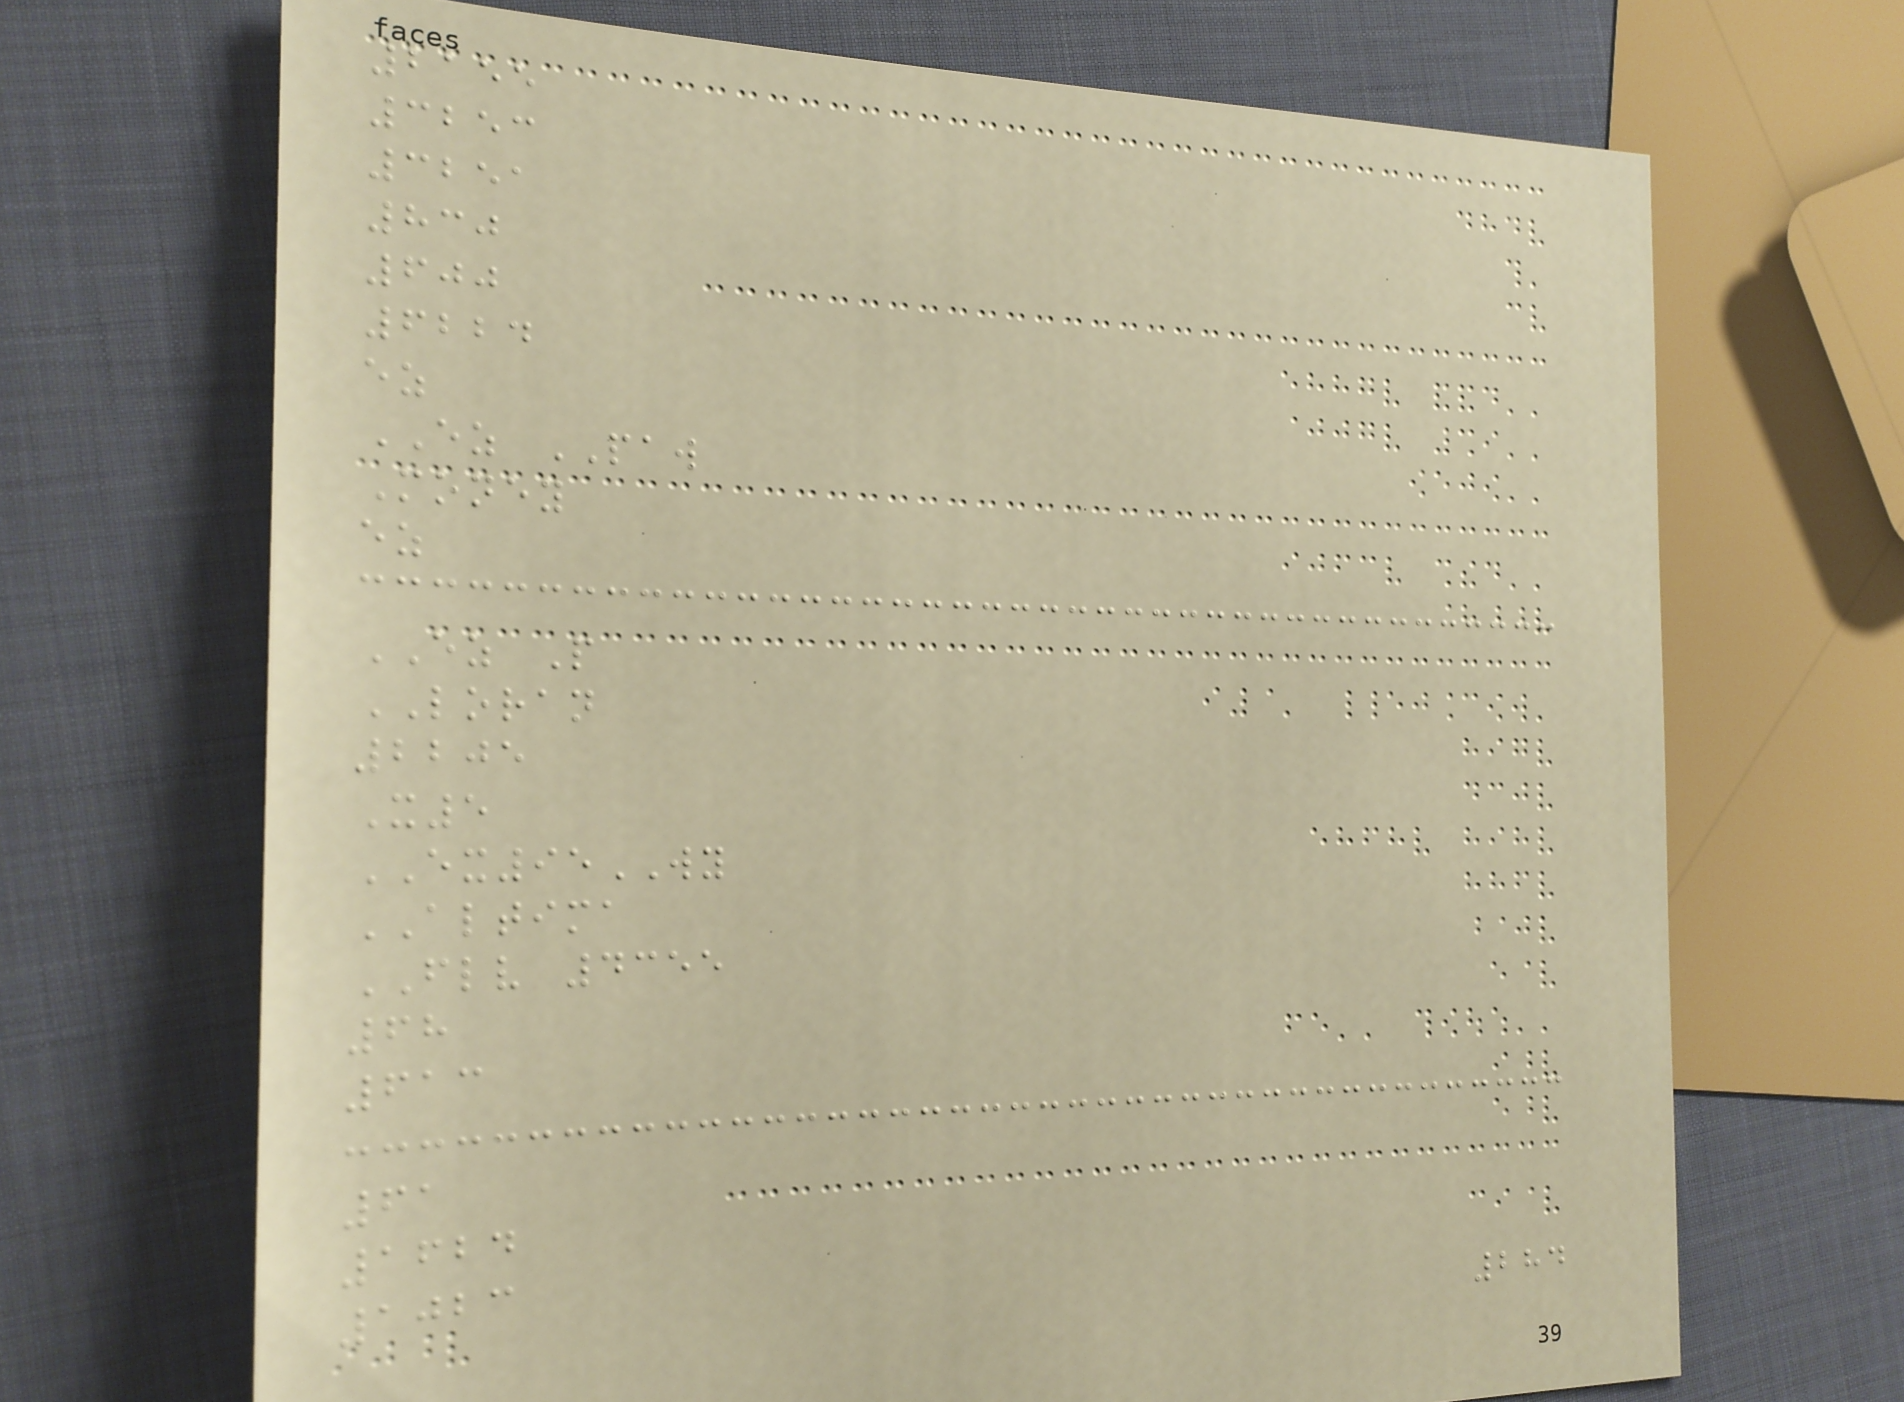2155
3253
3251
830
600
6224
ez
EZ PAW
Money
ez
EZ P
LORAN
2205
X5
EX95WY
ALTIMA
FLV 4355
68
613
61
1624
1023
284
